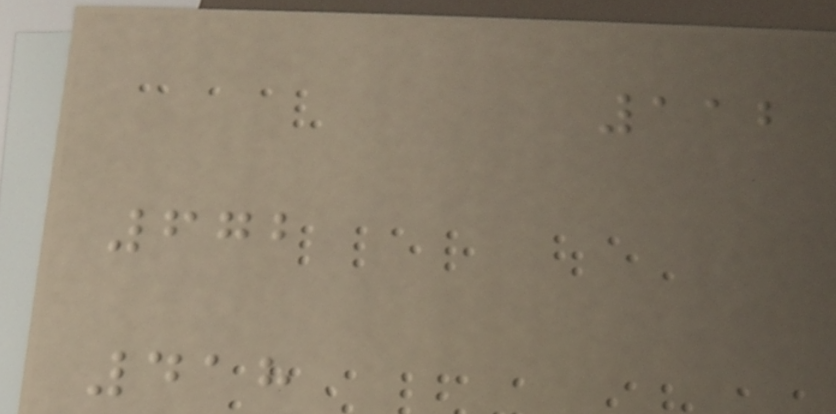112
672
418
